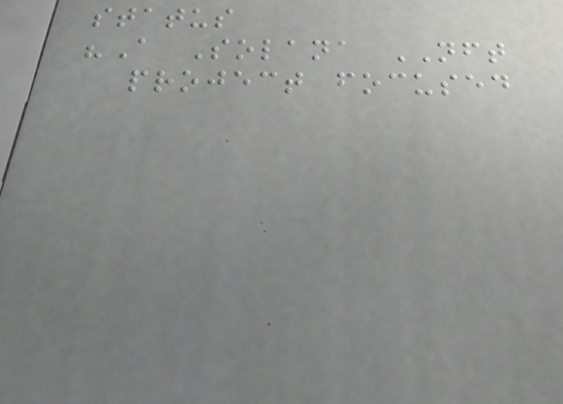status
"A Solana NFT
project focused
